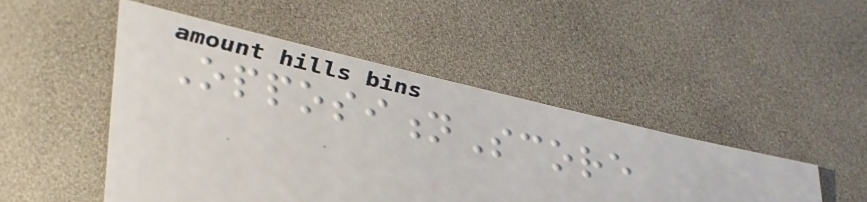OppositionScore
